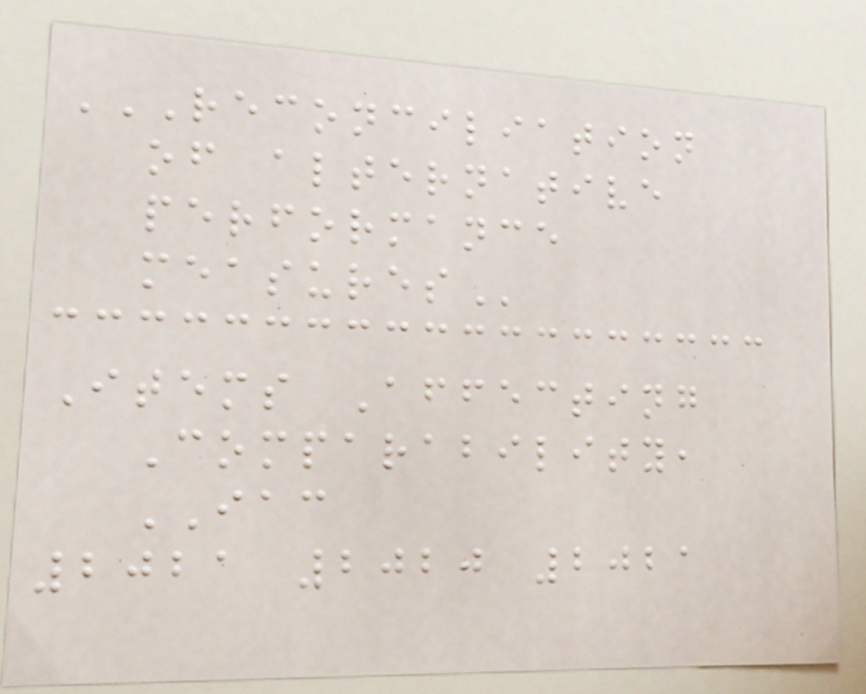RECONCILIATION
OF ALTERNATIVE
PERFORMANCE
MEASURES
Items Affecting
Comparability,
IAC
2021 2020 2021
